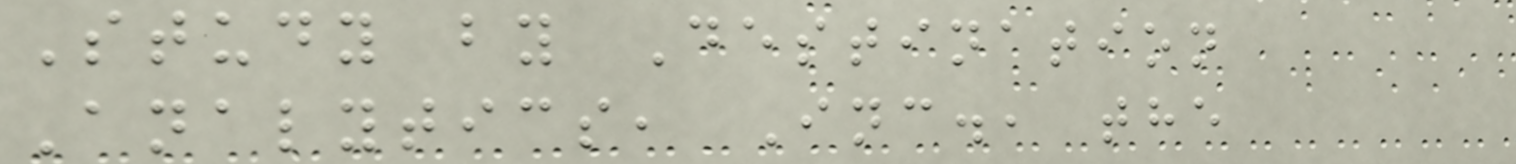Study by Destination
Analytics, Inc., the
